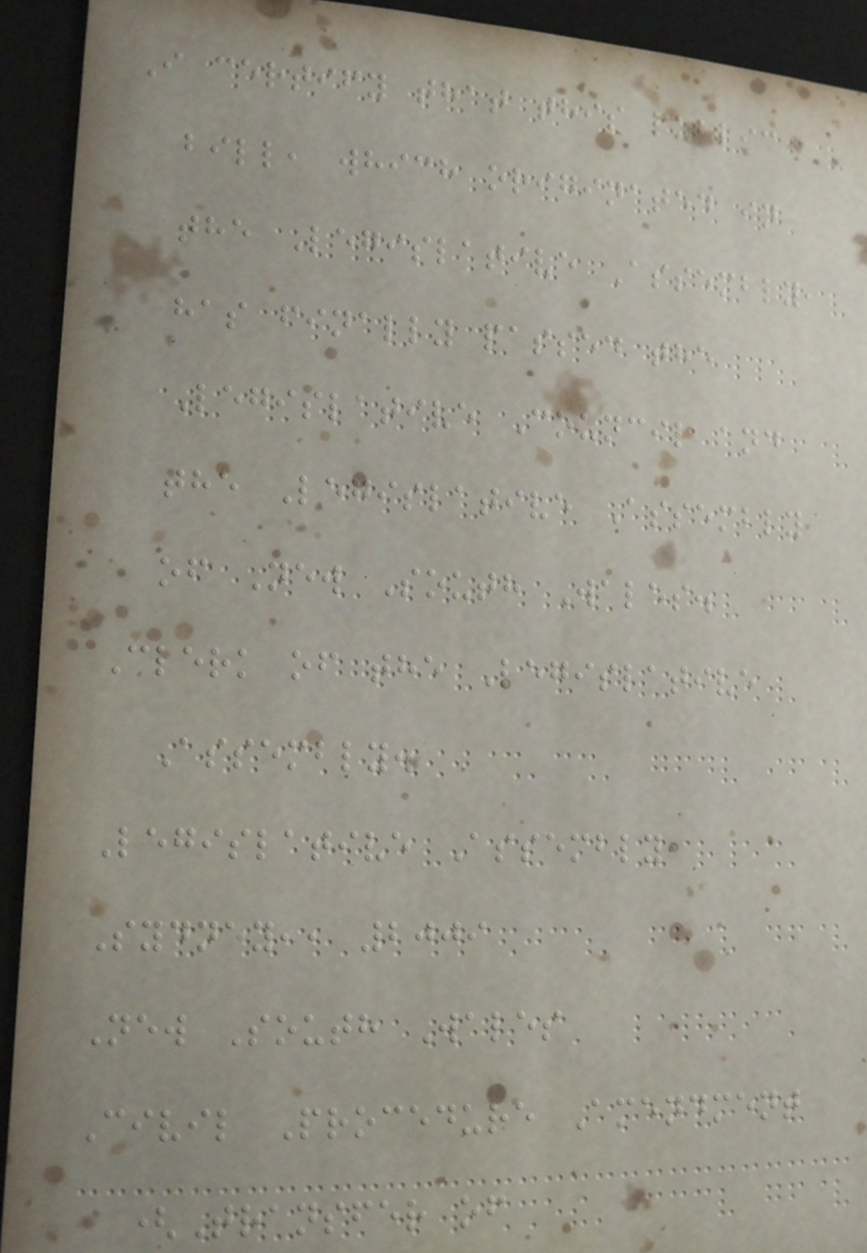I certify that this public
bill, which originated in
the Legislative Assembly,
has finally passed the
Legislative Council and
the Legislative Assembly
of New South Wales.
Clerk of the Legislative
Assembly.
Legislative Assembly,
Sydney,, 2009
New South Wales
Civil Procedure Amendment
(Transfer of
